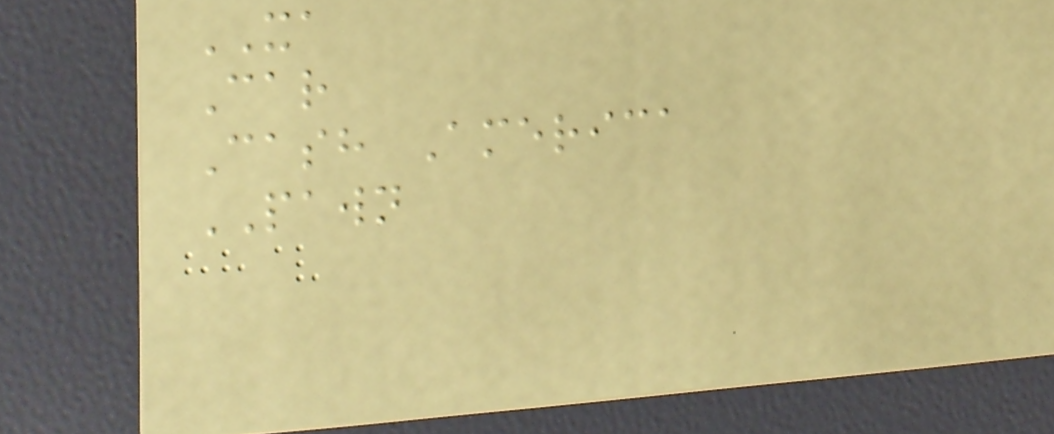XA
Car
Cash America
PAWN
